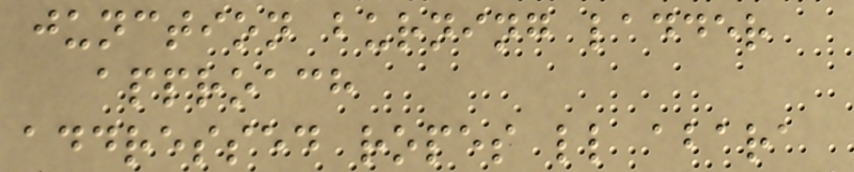junction burning ladder
approach
addressed ropes ll abara
